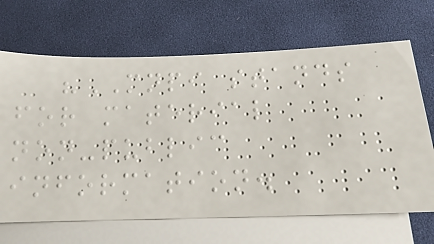"MNPI stands
for material
non-public
information.
